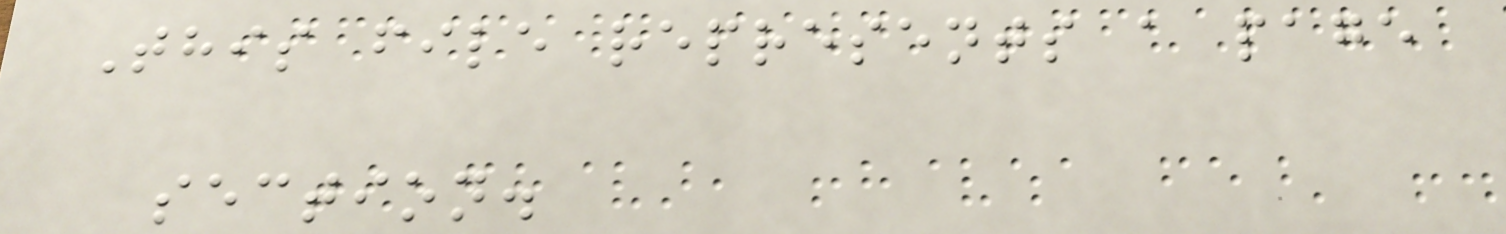This file represents a page
section.
